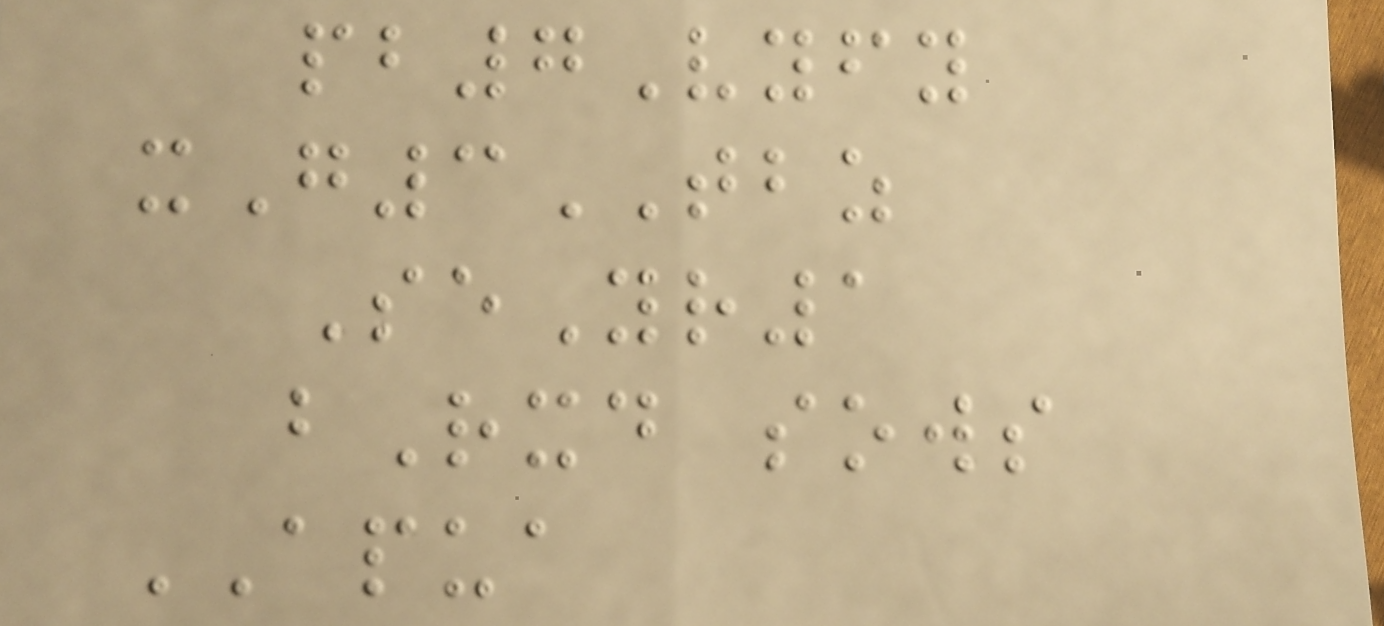pb7Vyfy
xG3TBZ
SeYr1
bRxd sows
APUA
